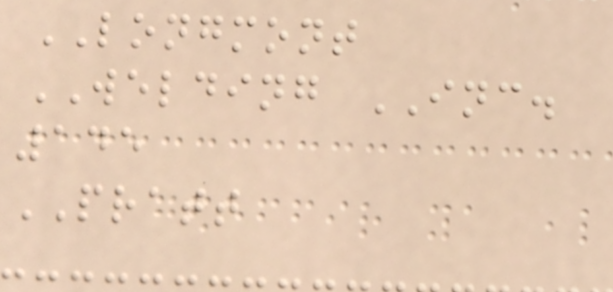LONGMONT
WELDING INC.
145
PRATT
